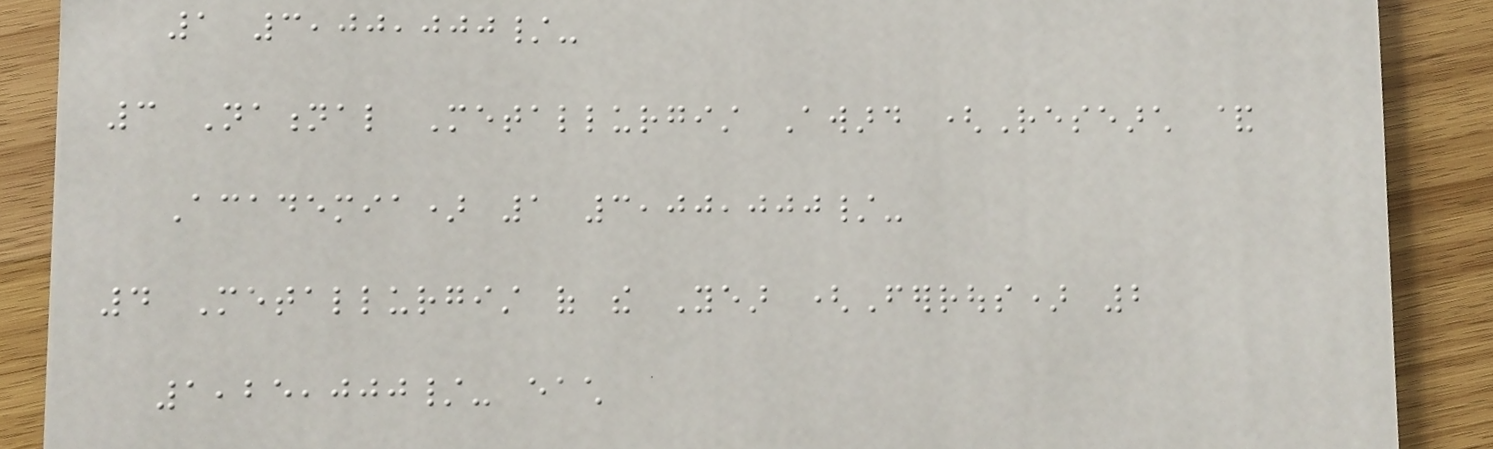1 3,00,000/-
3 National Metallurgist Award (Research &
Academia) 1 3,00,000/-
4 Metallurgist of the Year (Ferrous) 2
1,25,000/- each
